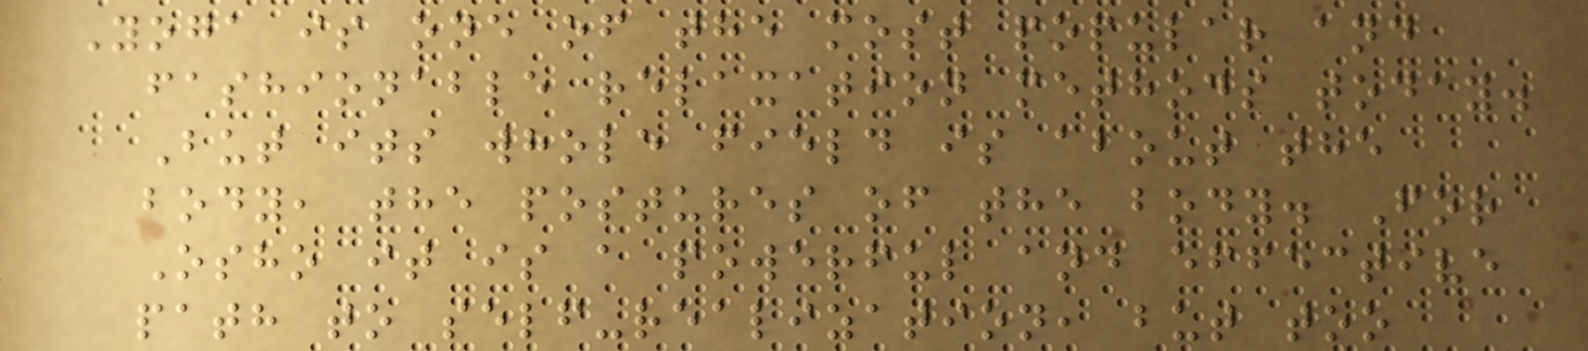Yoga is one of the most popular and
fashionable relaxation methods today.
But its whole field is about the
body, the postures of the body. For
Osho it is a powerful and effective
path to self-realization, but too
